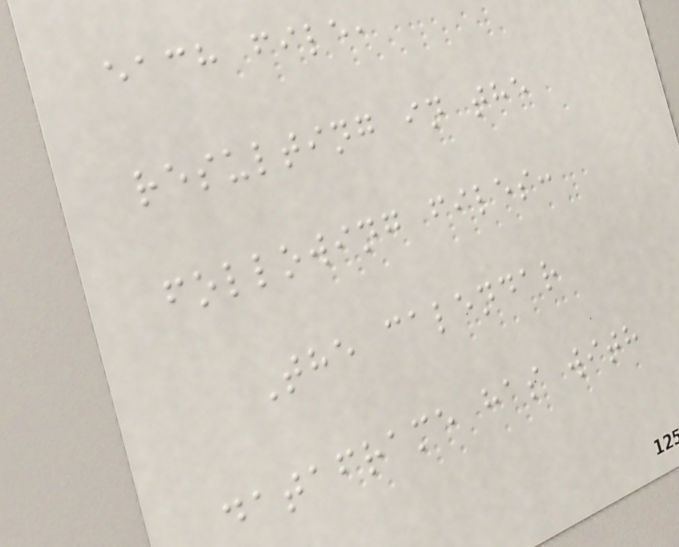each file,
resulting in the
following files:
The calendar
dataframe has with
